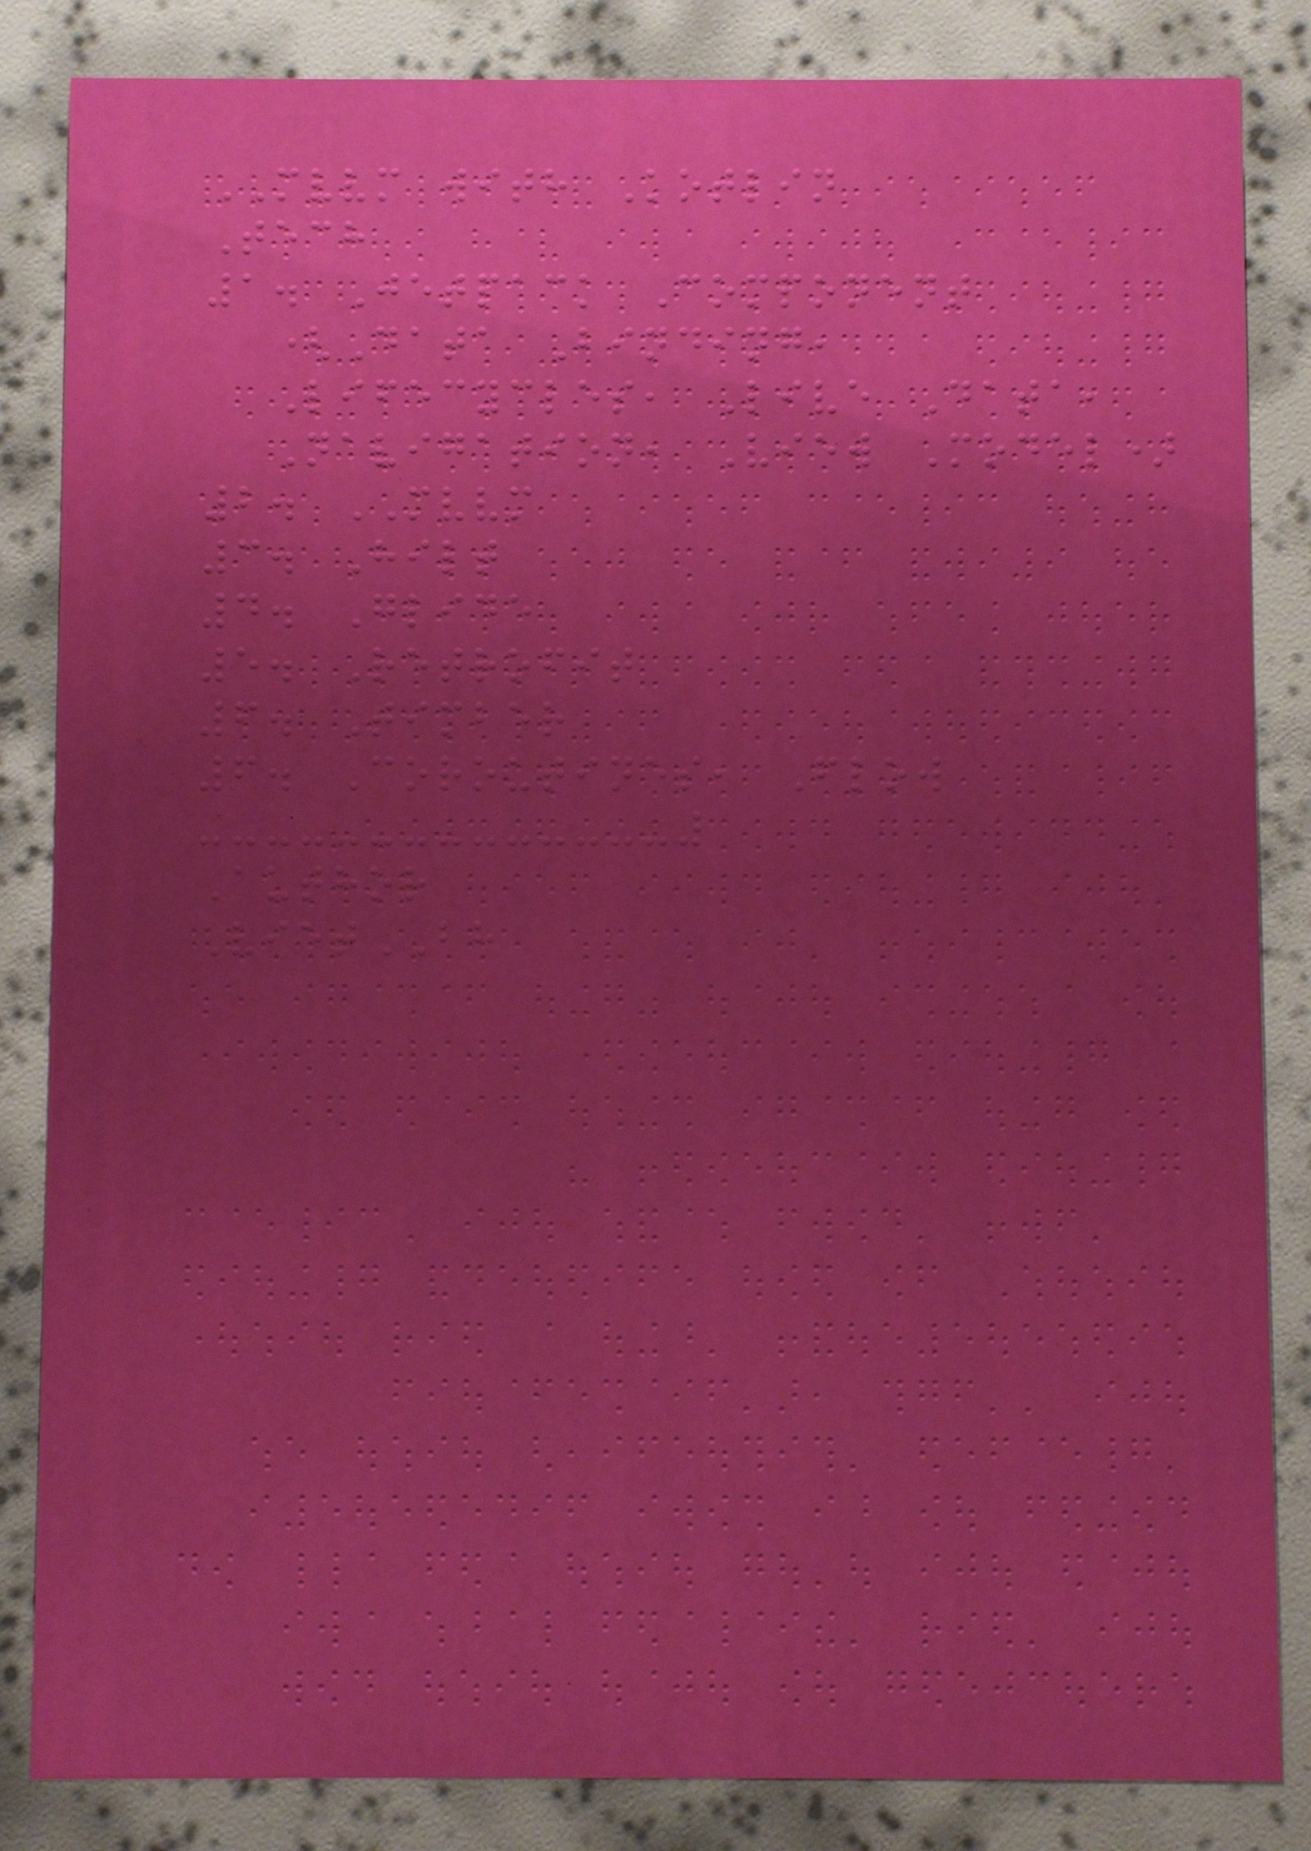MVVM with Kotlin
Tech
1. Jetpack Component
(Data Binding,
Lifecycles, Live Data,
Navigation, View Model)
2. MVVM
3. Hilt
4. Glide
5. Retrofit
6. Timber
6. Coroutines, Flow
Author
VietBH
